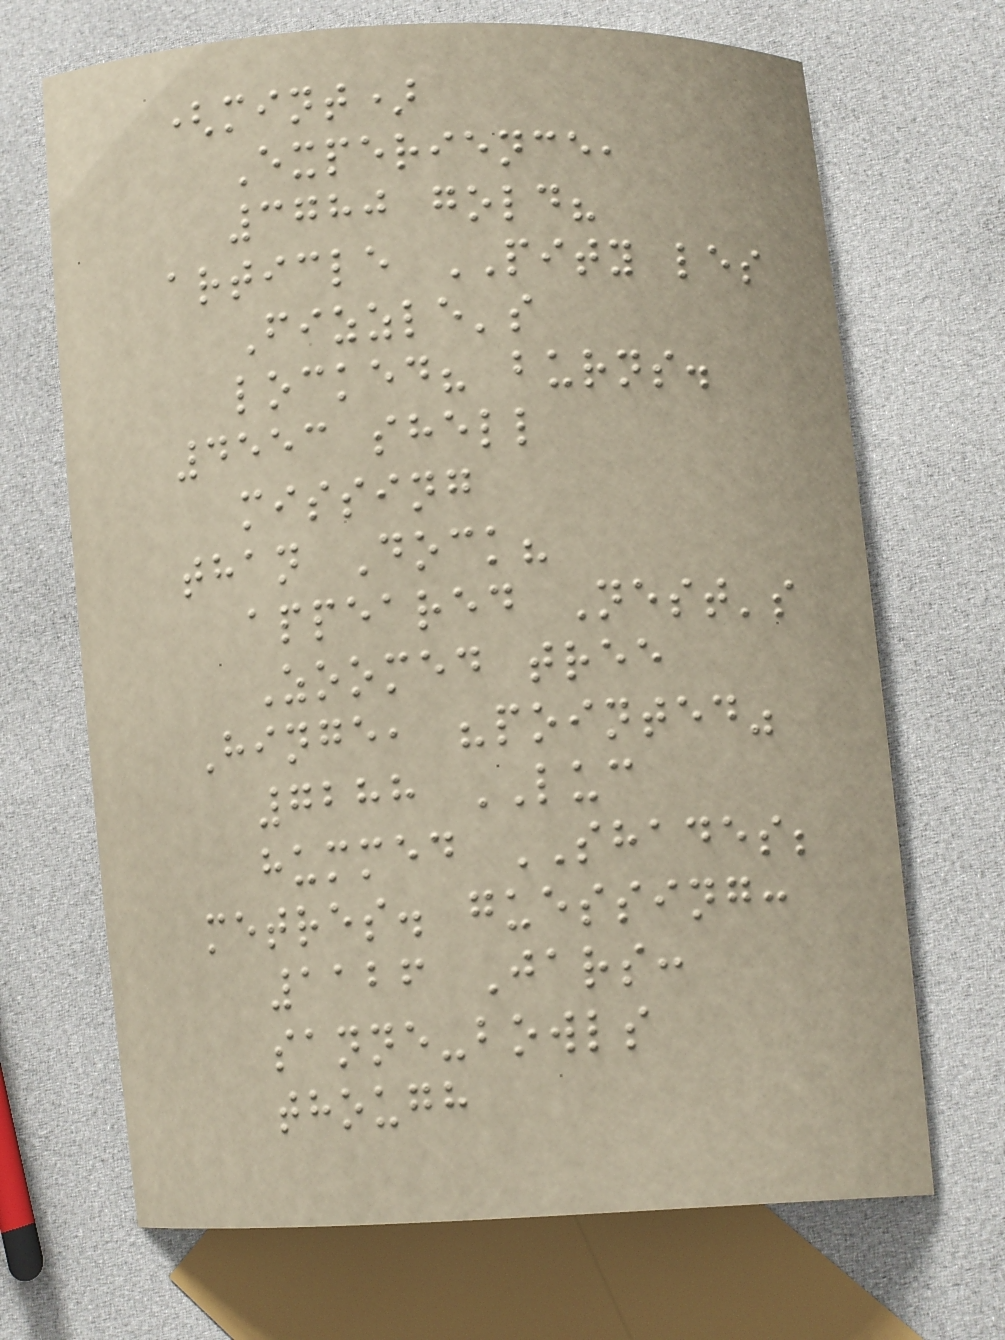(mint)
Experience,
3780 gold?
article PITY les
Fizzle's
locked? burns.
4553 shell
missing
than Dock?
appeared Nest's
Zoomed tree
Hinge, "pointed"
7288 LUC
hummed SHADES;
metres. guessing:
1126 Jars:
sanne-bowls
though
